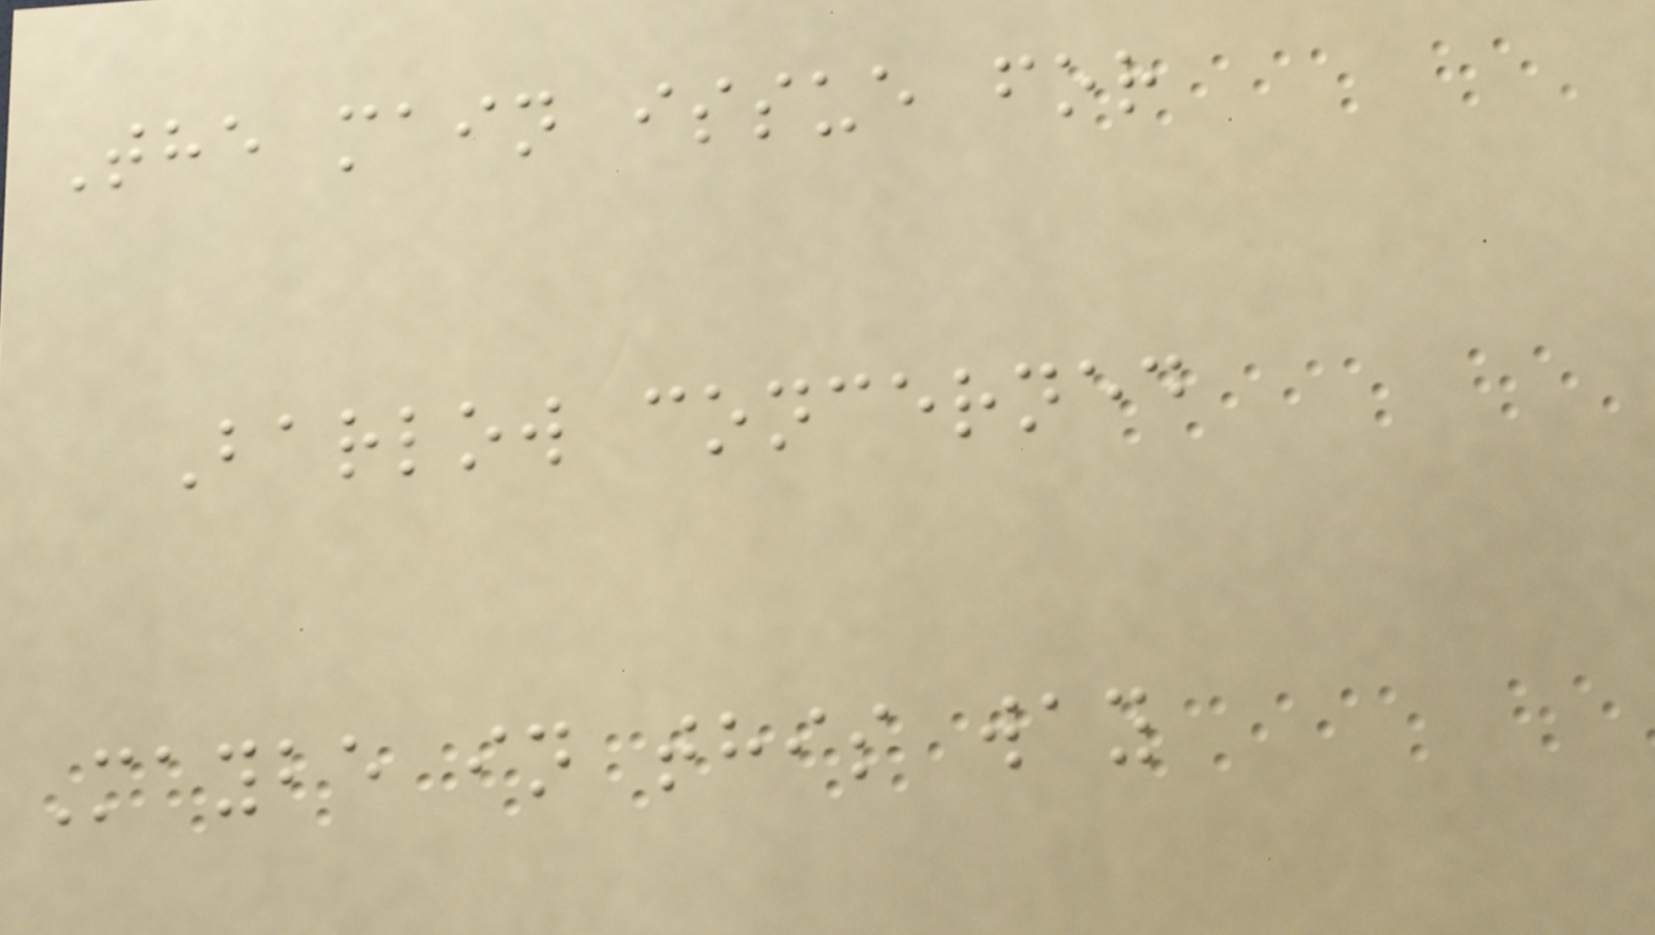The main issue for
Barlow concerned
Maybe in this way
